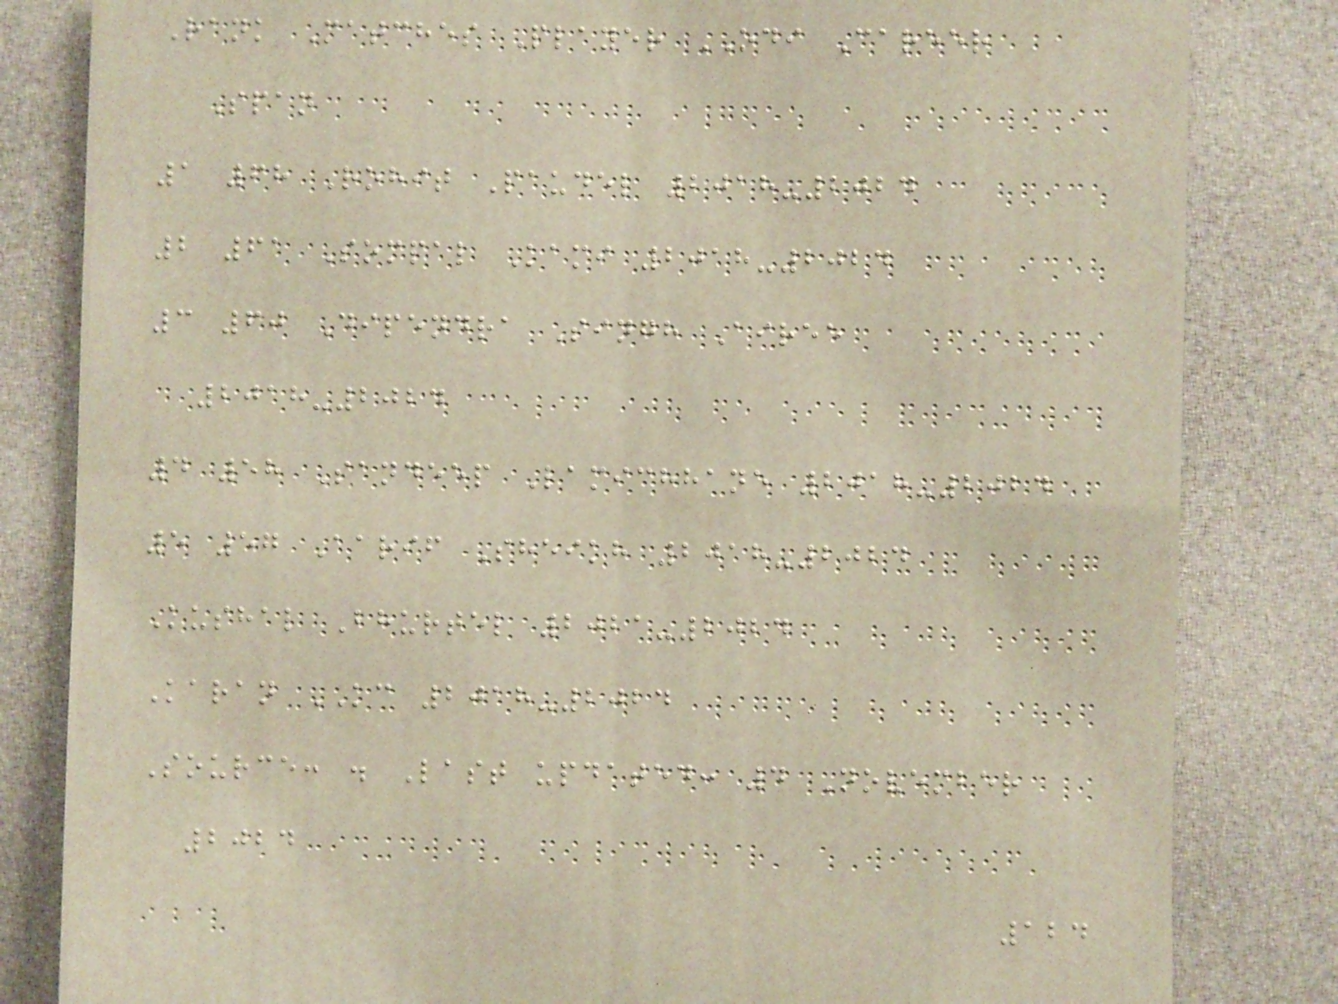Rank Matches Player ODI Career
Span
1 68 Rohit Paudel 2018-2024
2 61 Sompal Kami 2018-2024
3 60 Dipendra Singh Airee
2018-2024
4 58 Sandeep Lamichhane 2018-2024
5 57 Aarif Sheikh 2018-2024
Kushal Bhurtel 2021-2024
Karan KC 2018-2024
Source: . Last updated: 4 November
2024
124
